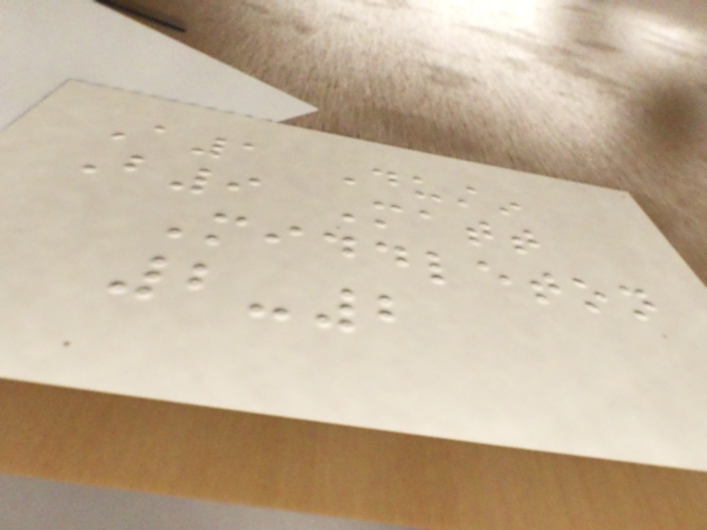A1 Dustin
B9 Matt
Middleton
2-2
